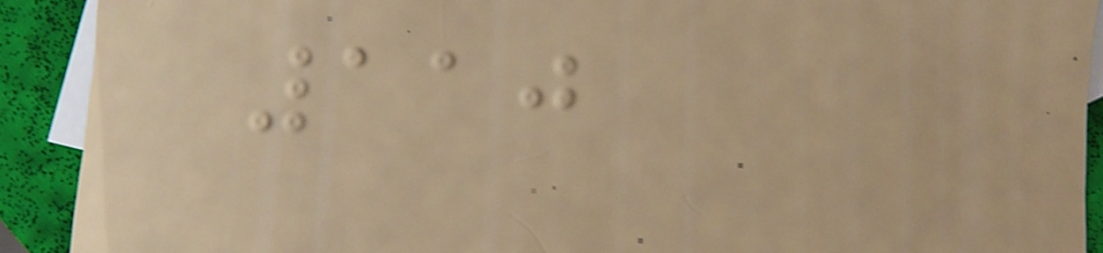110
